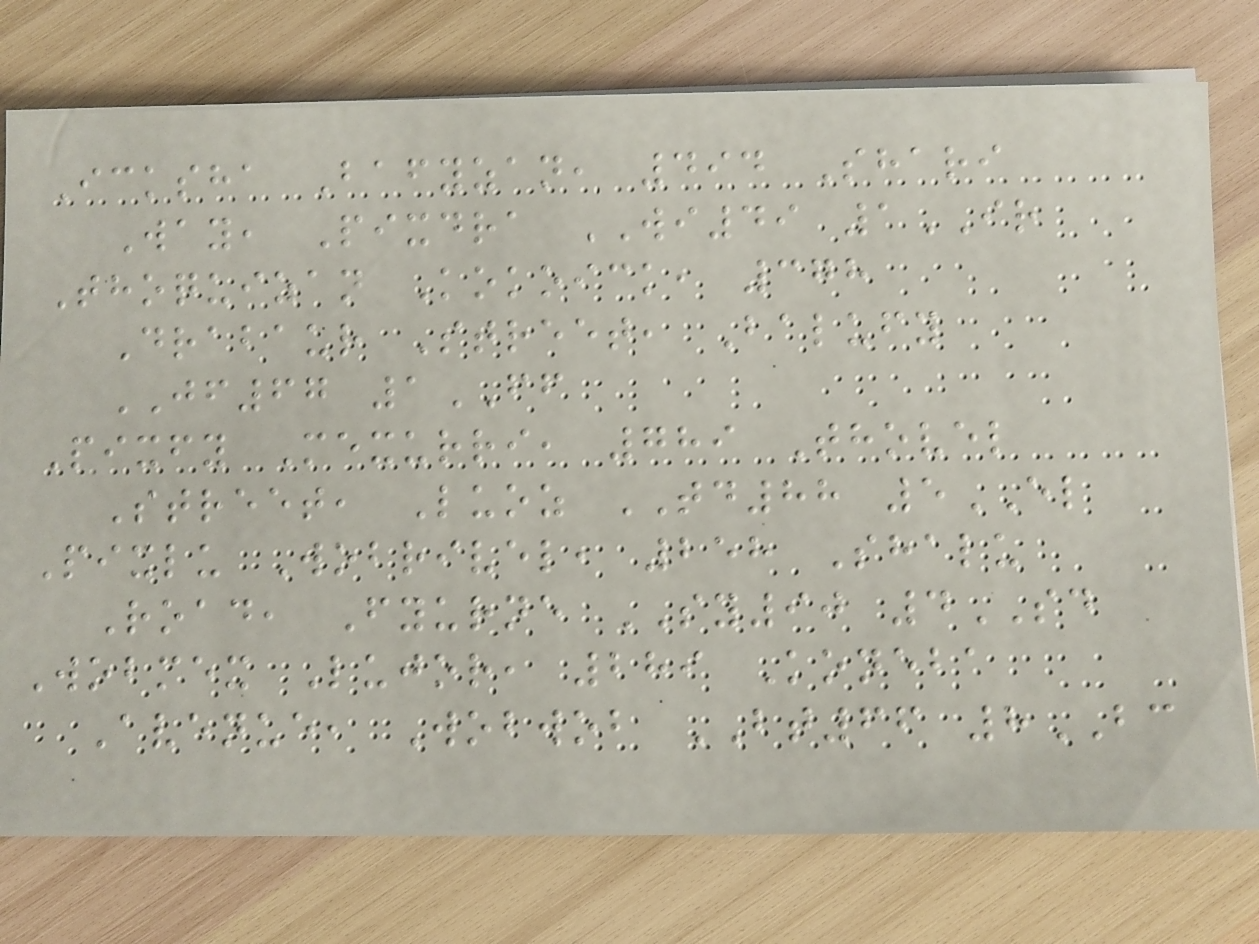Icksha Bafyzan, 494 Shari
Way, Pixdra WI49 1IR
Thoquizan Kokoick, 378
Drabaur Street, Balufy
JF67 1FF
Pixfy Mexurri, 789 Thovel
Street, Luoz TD88 5EL
Pixlu Wobrivel, 258 Shalu
Road, Fyurne SY90 4SD
Wobmex Lujor, 289 Koneba
Avenue, Wobwob BT66 8BC
